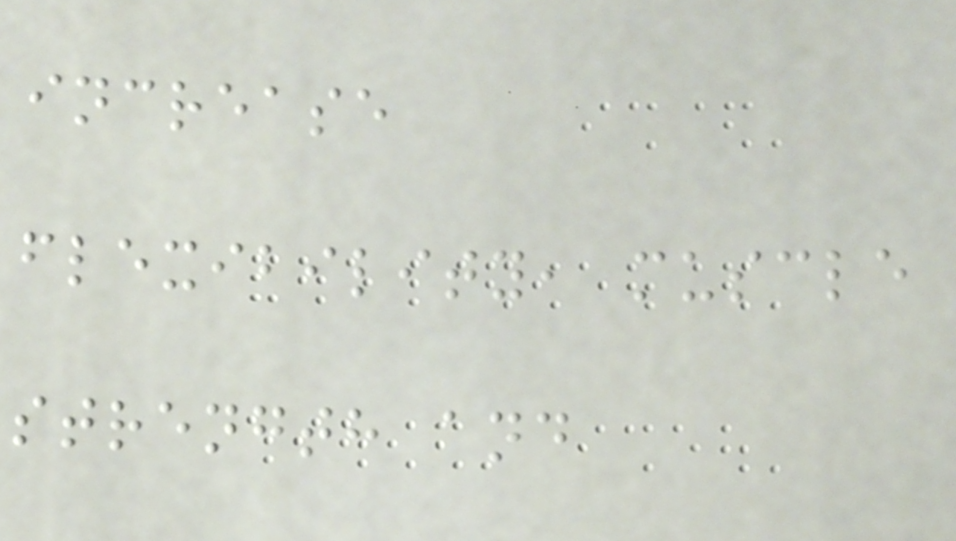increase
flexibility, muscle
strength and
